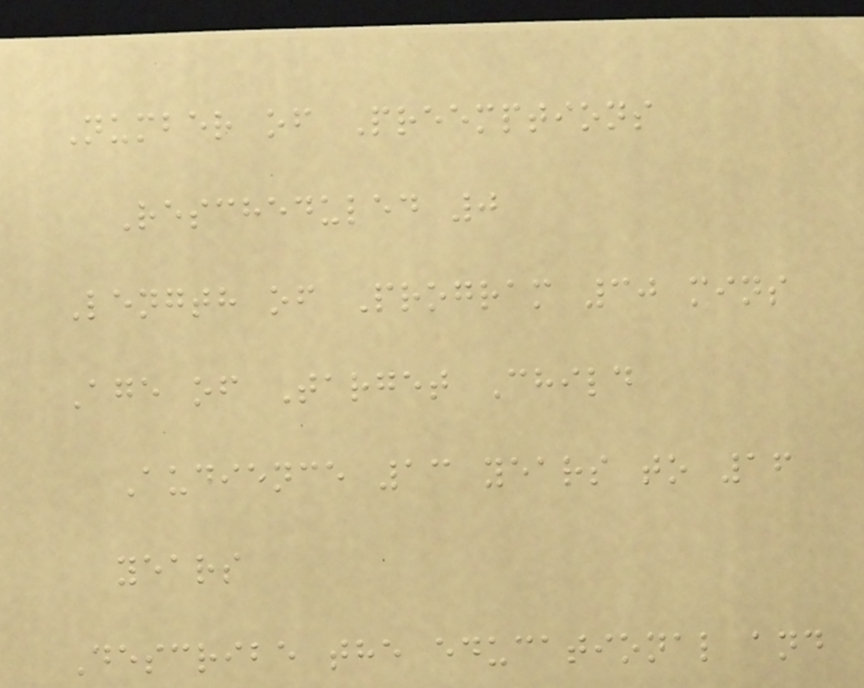Number of Preemptions
Rescheduled 0
Length of Program 30 mins
Age of Target Child
Audience 13 years to 16
years
Describe the educational and
